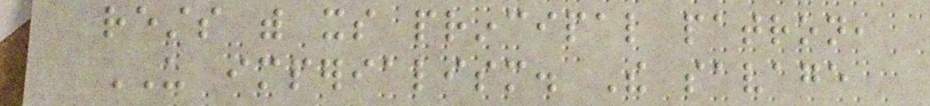rests with its principal patron,
US imperialism. The savage
